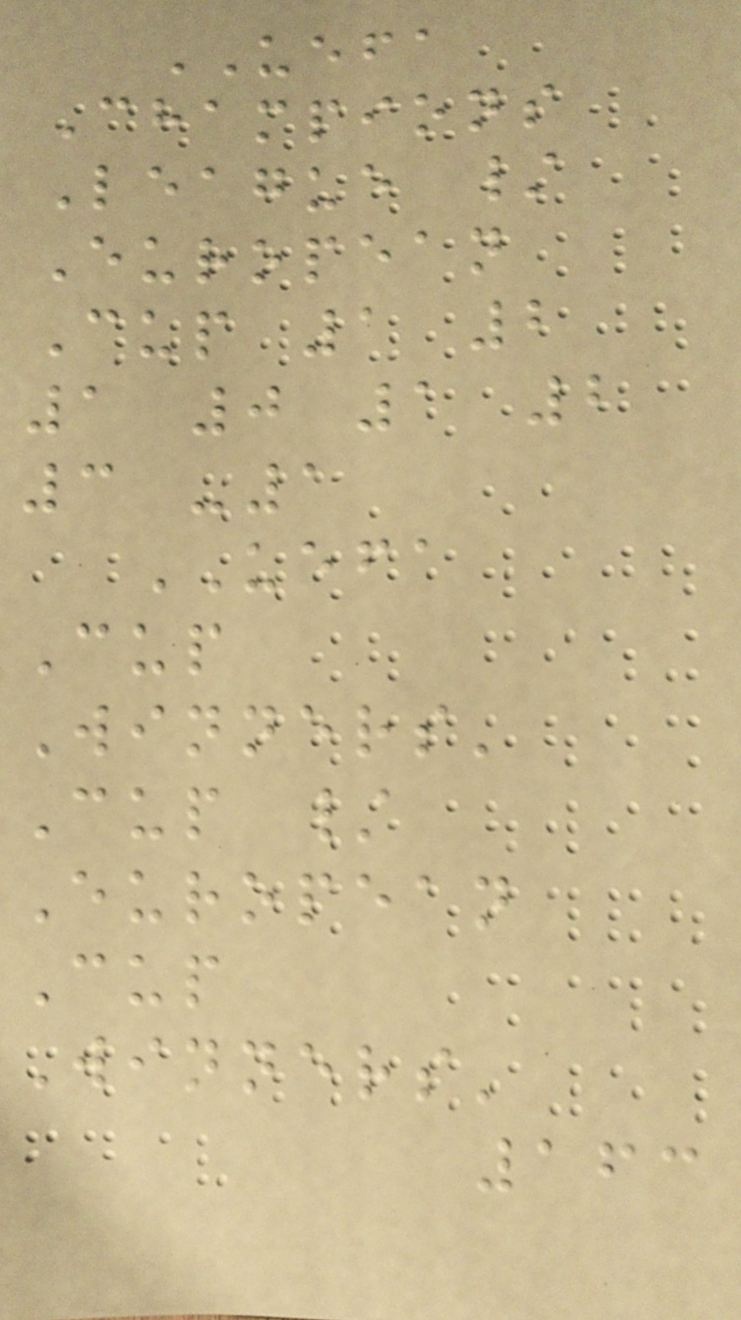UEFA
Champions
League /
European
Cup 1 2
1 0 1 2
3 -1
UEFA
Cup
Winners'
Cup /
European
Cup
Winners'
163
